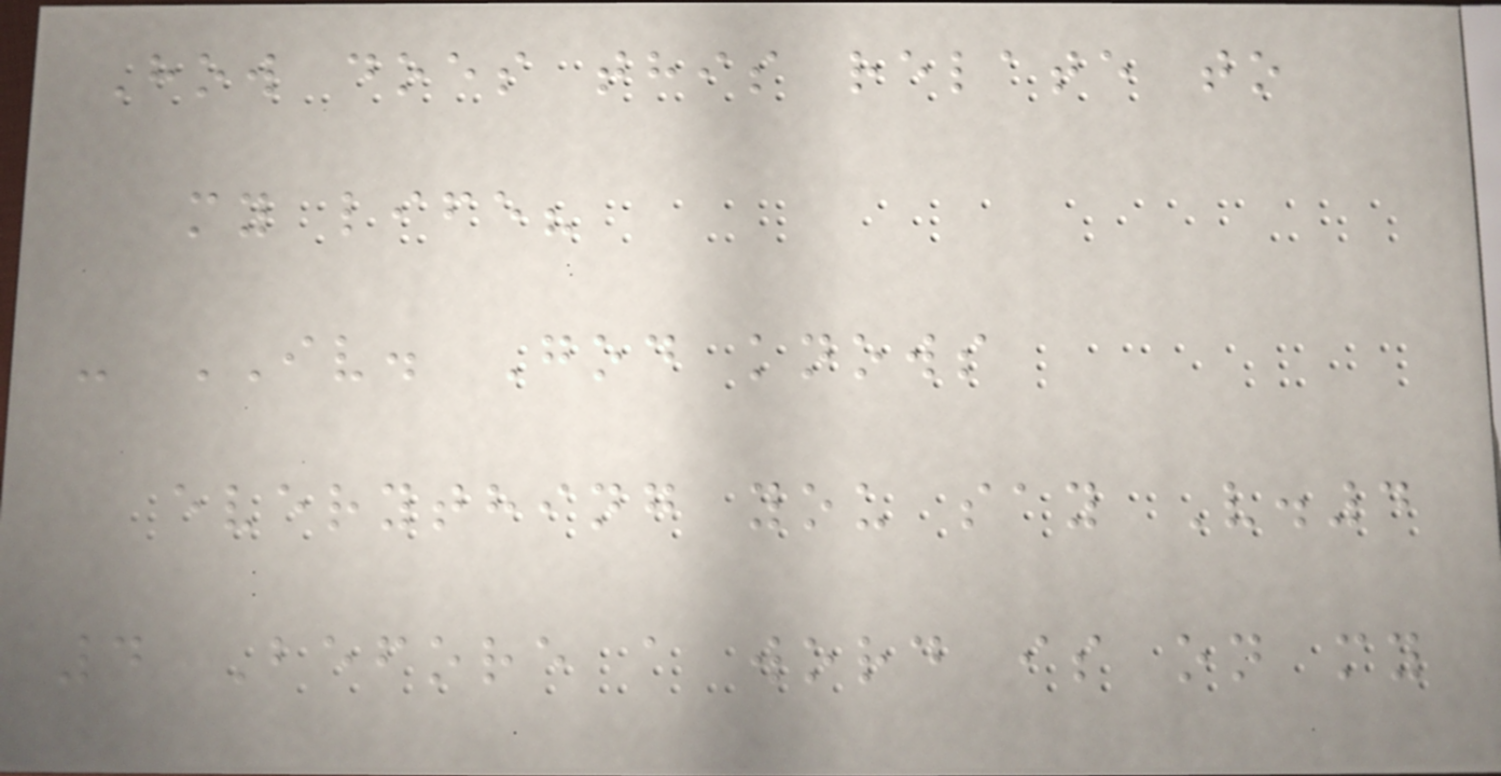How does this relate to
my life?
- IV. God knows
everything you say V.4
4 Before a word is on my
